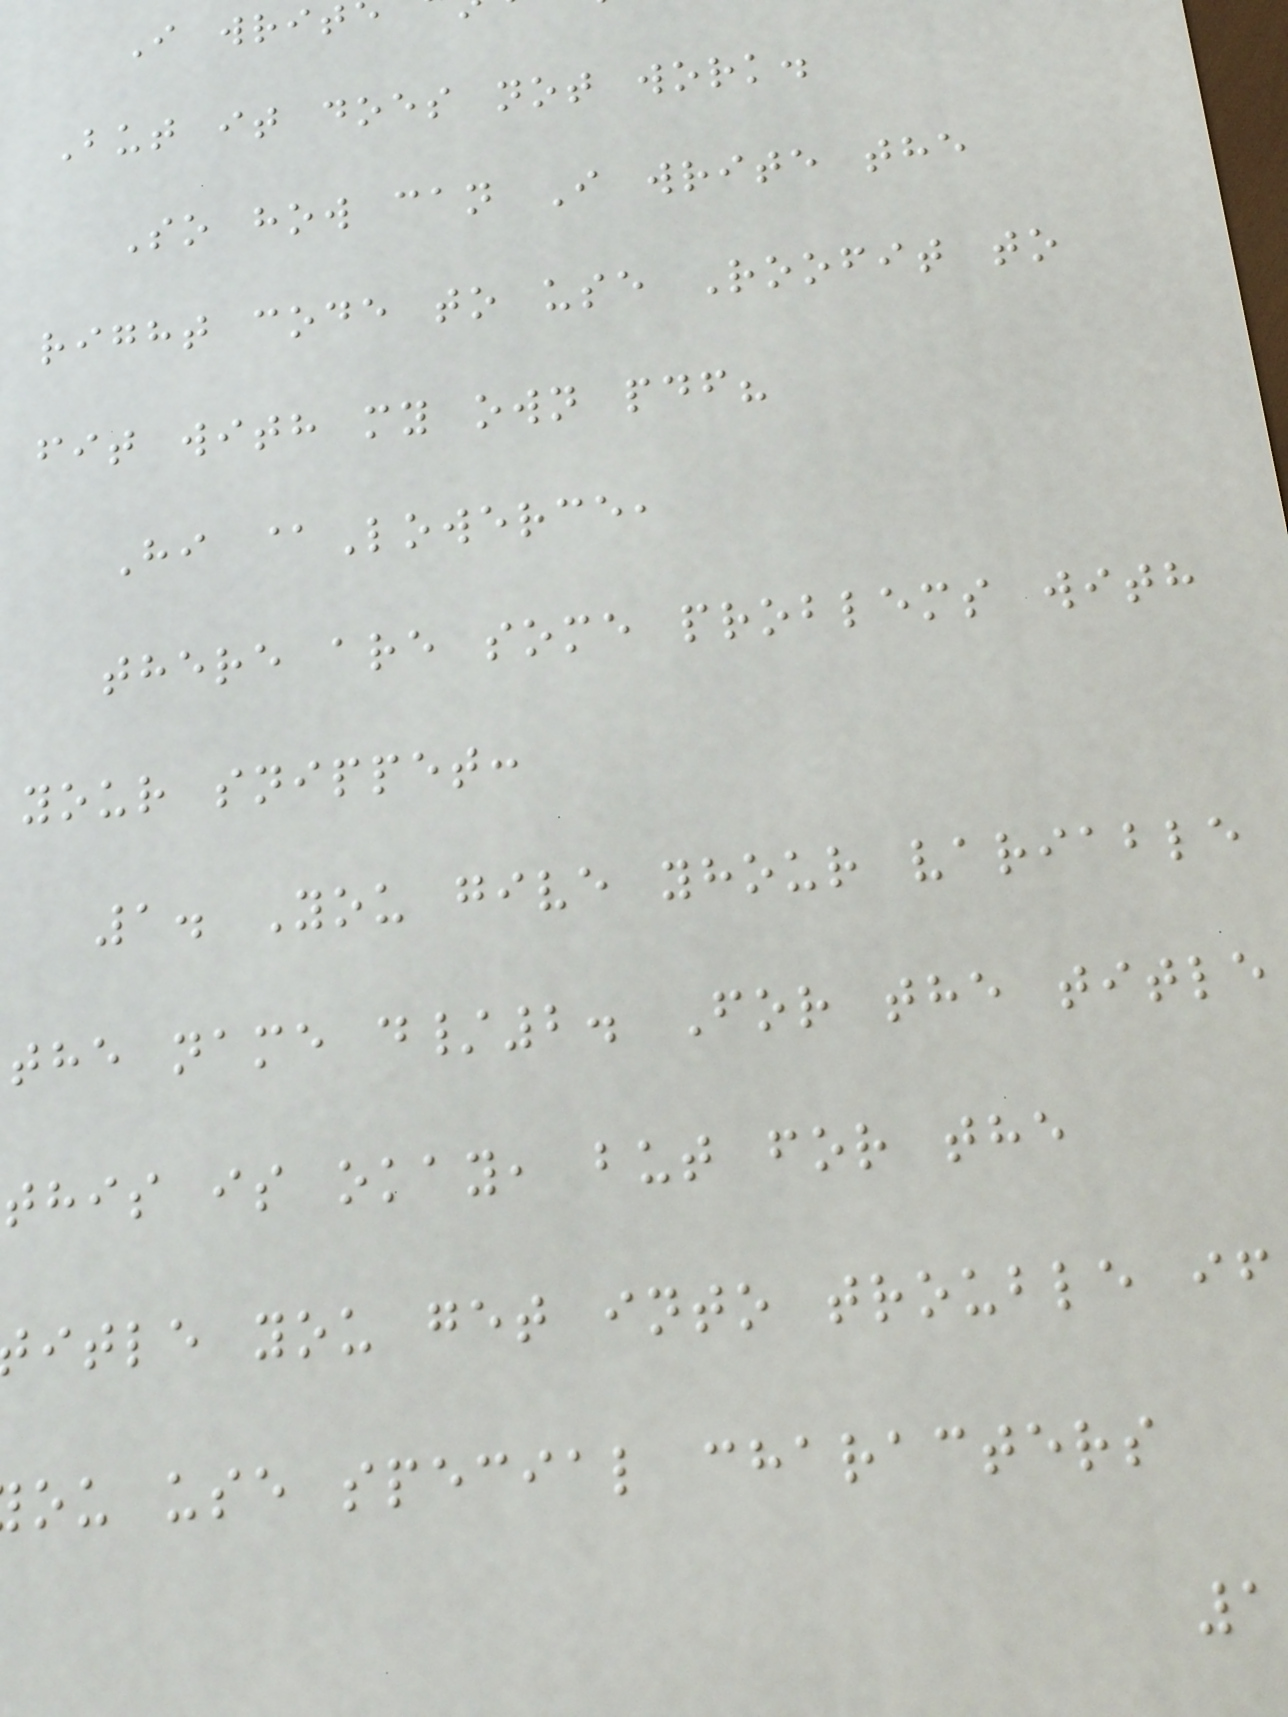I writ
But it does not work.
So how can I write the
right code to use Roofit to
fit with my own pdf?
Hi @Lowerce,
there are some problems with
your snippet:
1. You give yhour variable
the name d/2. For the title
this is okay, but for the
itle you get into trouble if
ou use special characters
